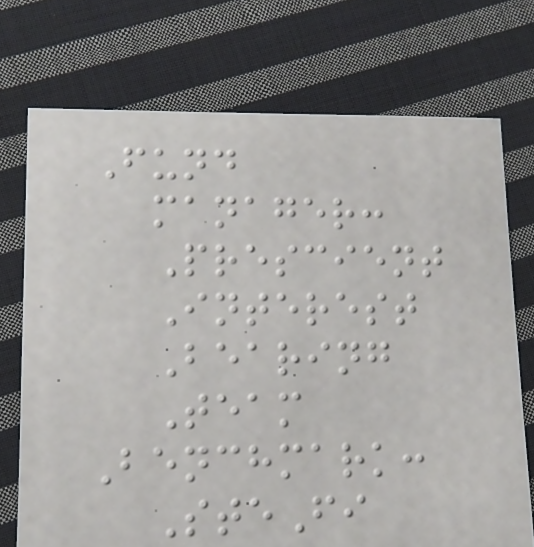Fund
manager:
Prescient
Interest
Bearing
Team
Benchmark:
SteFi
